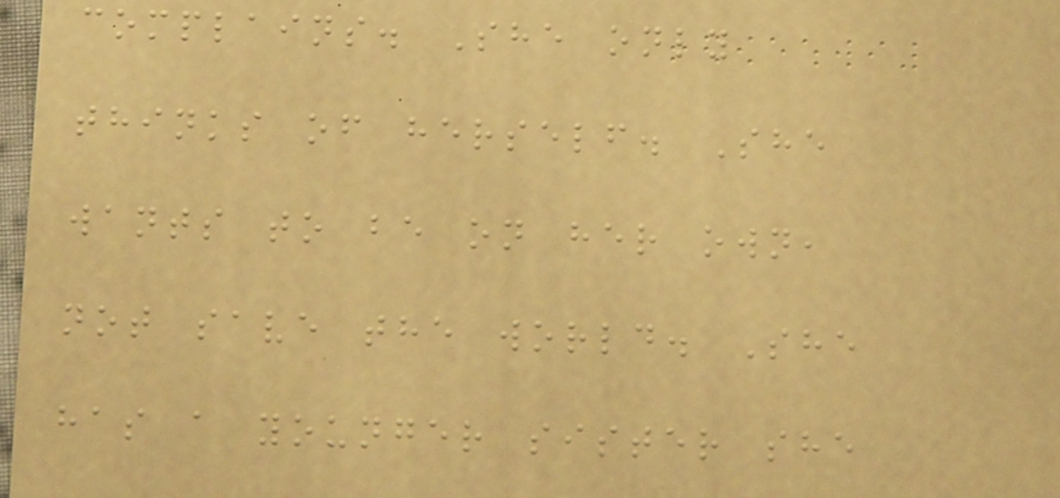complains. She only
thinks of herself. She
wants to be on her own,
not save the world. She
has a younger sister she
